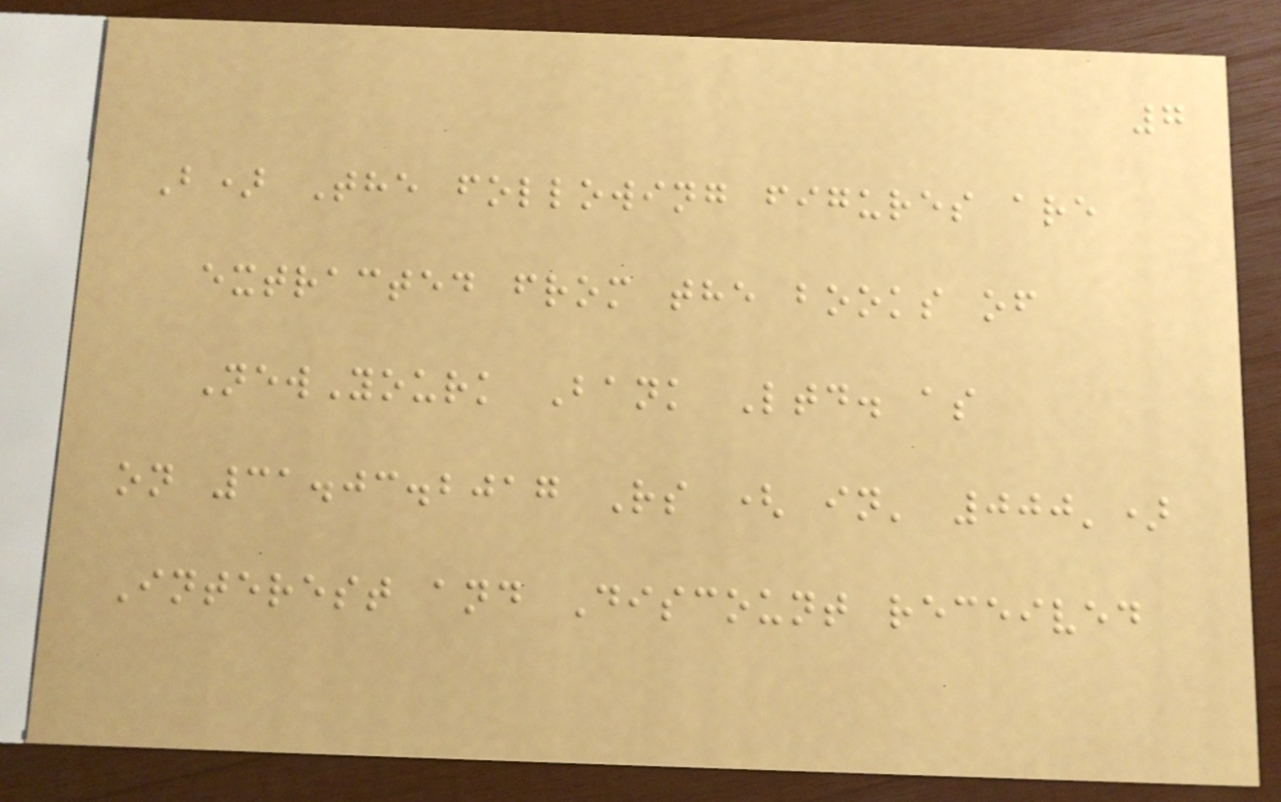7
B) The following figures are
extracted from the books of
NewYourk Bank Ltd. as
on 31.03.2017 Rs ( in' 000')
Interest and Discount received
